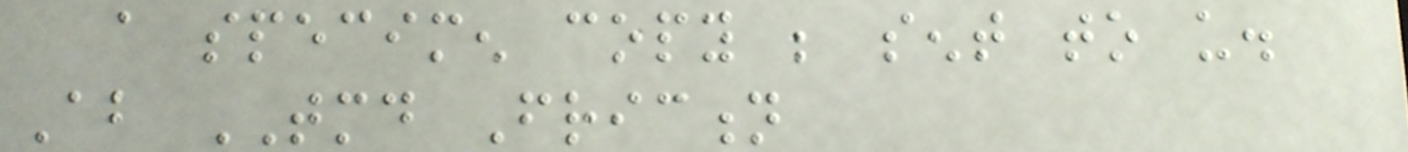a specimen copy be sent to us.
About TMD Friction
